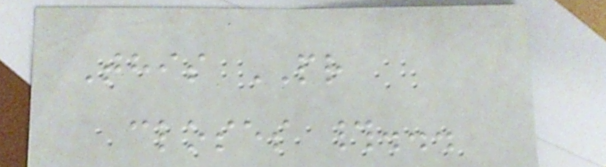This PR
closes #...
